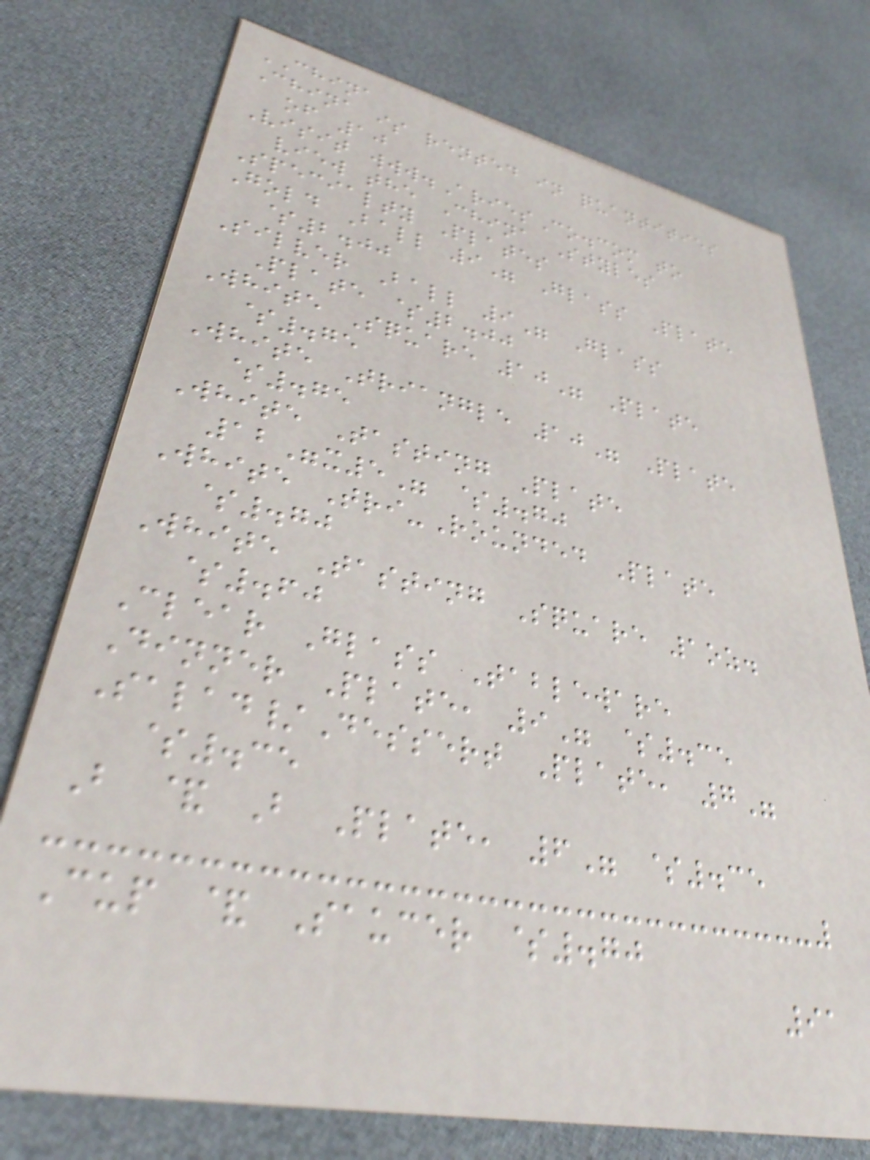CHINA
China is rented in quantities
of 10
Visit www.AriesCo.com to
view the China Styles
Specialty Plates
Gold Ball 9" Glass Plate
$2.00
Silver Ball 9" Glass
Plate $2.00
White Square 10" Plate
$.75
White Triangle 10" Plate
$.75
White Tasting Plate
12"x5" $.70
White Tri-Rounded Plate
$.70
White Tasting Square 1oz.
$.60
Clear Glass Tableware
Dinner Plate, 9" $.35
Salad/Dessert Plate, 7"
$.35
B & B Plate, 6" $.35
Cup & Saucer $.70
91
